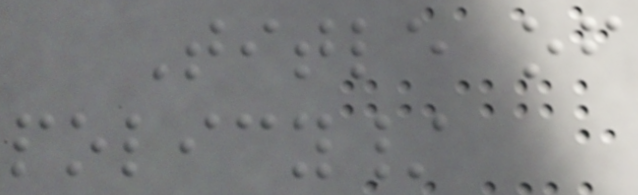Title of
policy/
